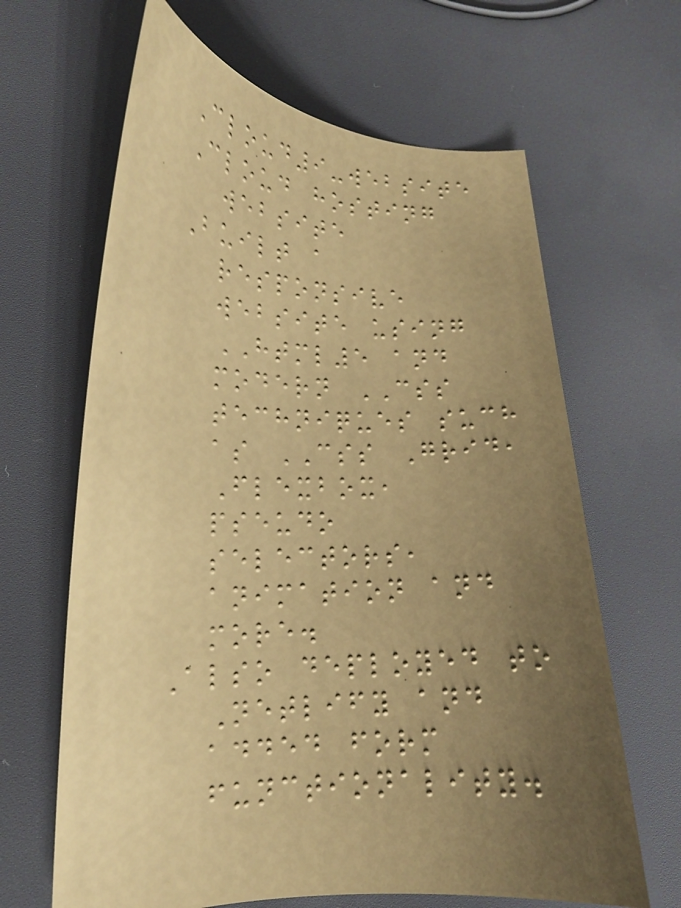Cloud9-website
Cloud hosting
website
Built a
responsive
website using
HTML5 and
modern CSS
techniques such
as CSS Grid,
Flexbox,
pseudo
selectors,
animation and
more.
Also deployed to
Netlify and
added form
functionality.
